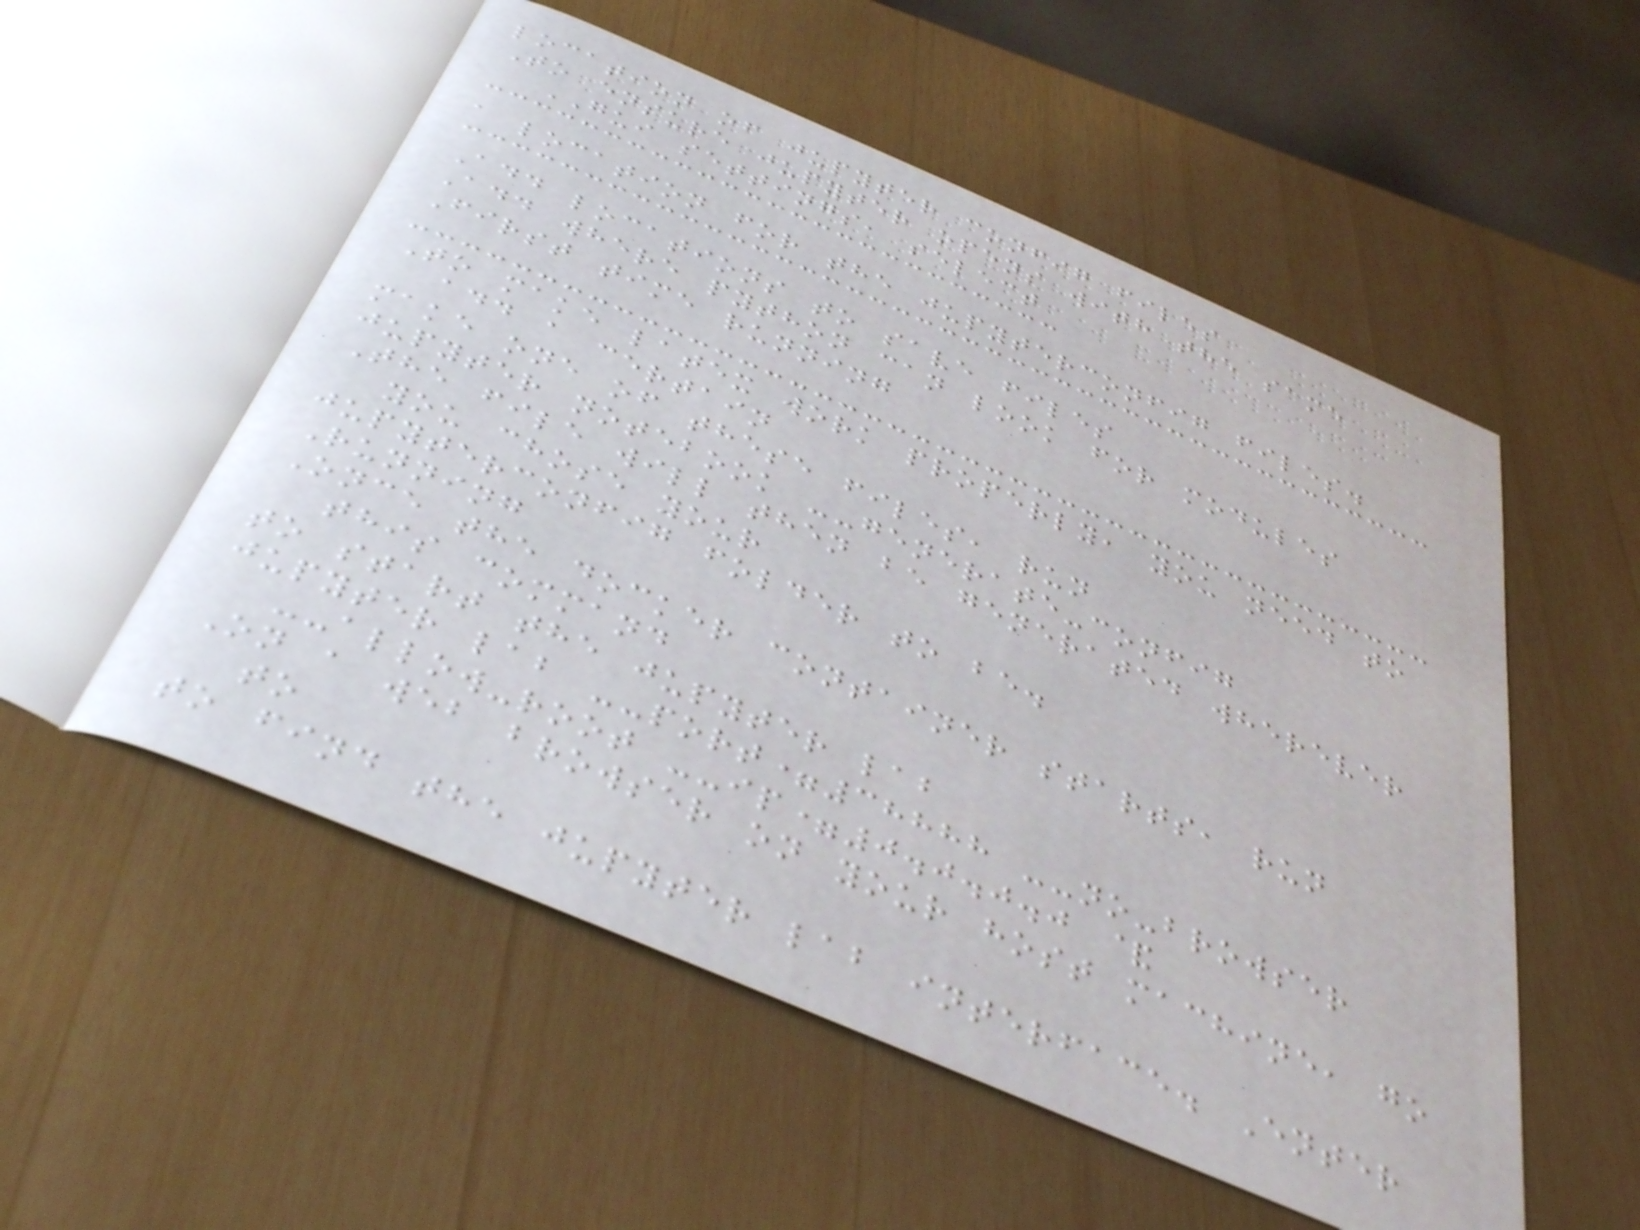location of jupyter config files
To ensure jupyter opens with the same
GUI settings, select
a location for the jupyterconfig files.
Add locations to save files
Add where python can look for modules
First time running
To make latex work properly, you need to
add a certain
make one of these files, run
jupyter notebook --generate-config
The file will then be generated wherever
you chose your
jupyterconfig folder to be.
Running
Once the docker container starts, run
this command
to start the jupyter lab
jupyter lab --port=38888 --no-browser
--allow-root --ip=0.0.0.0 &
On a web browser on your host machine, go
to
to find the jupyter lab interface. Enter
